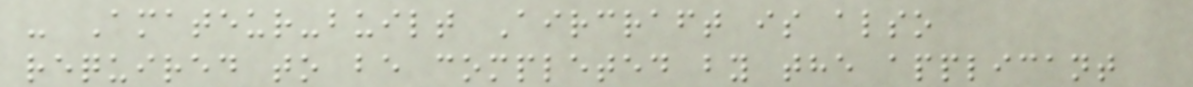- Amateur-built Aircraft is also
required to be completed by the applicant
